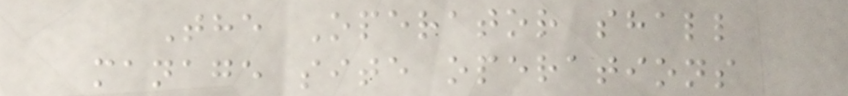The Operator shall
manage site operations
